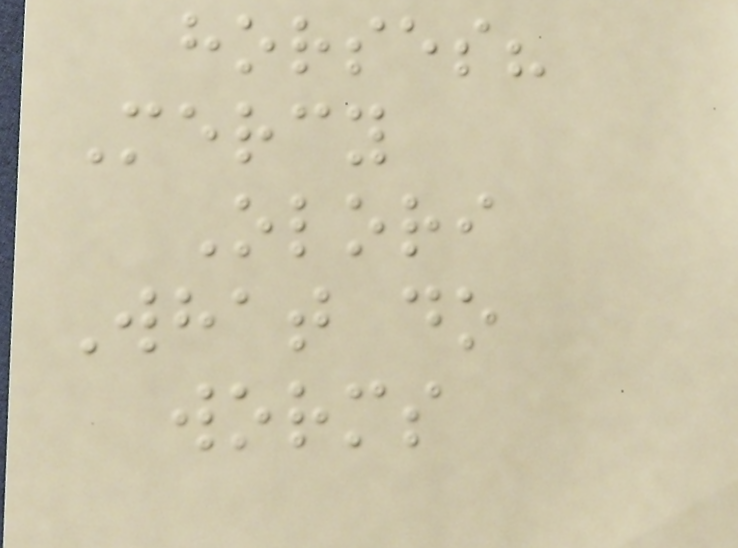horses?
Mercy
Olori
What do
worms
